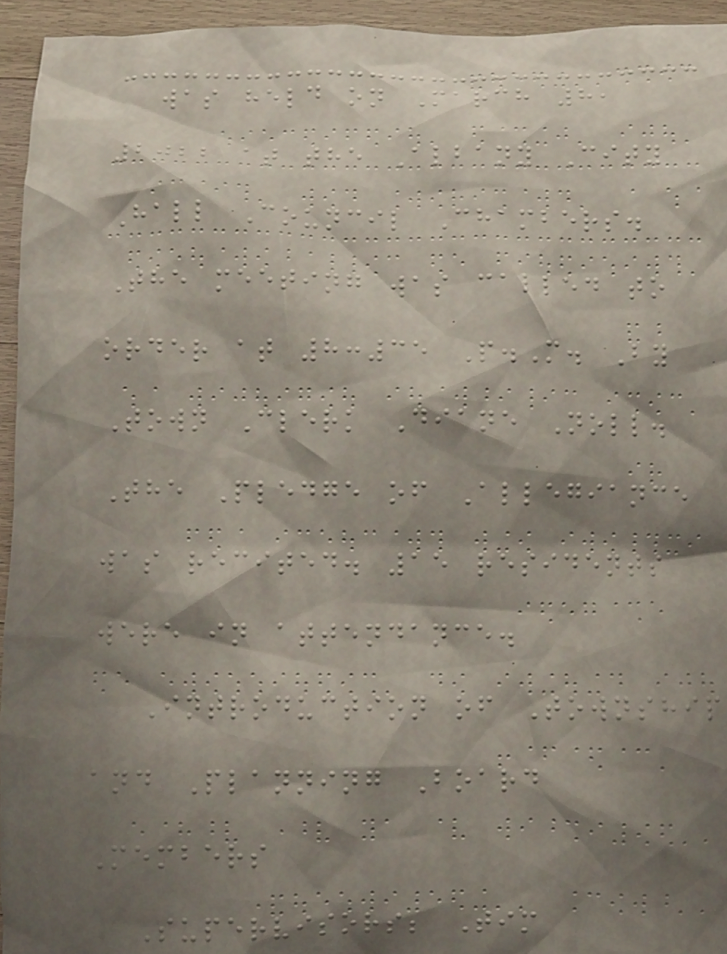was held on March 8,
2022 at the Albany City
Hall Council Chambers.
The meeting was called to
order at 8:35 P.M. By
Town Clerk Diane Noll.
The Pledge of Allegiance
was recited. 15 residents
were in attendance.
Introduction of Township
and Planning Board
Members
Supervisors; Tim
